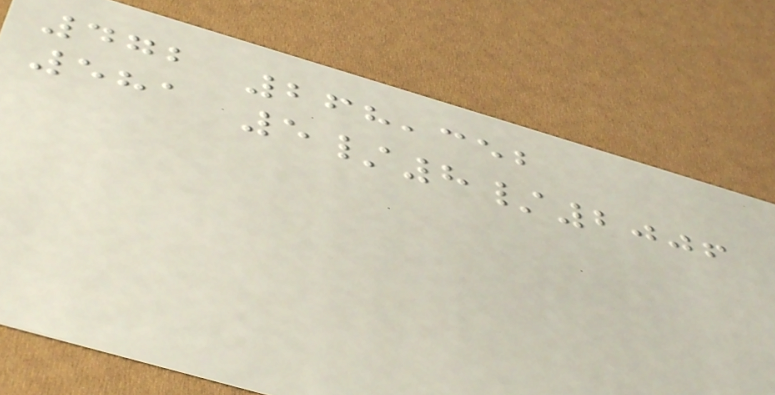472 268,352
581 5/8/2006
